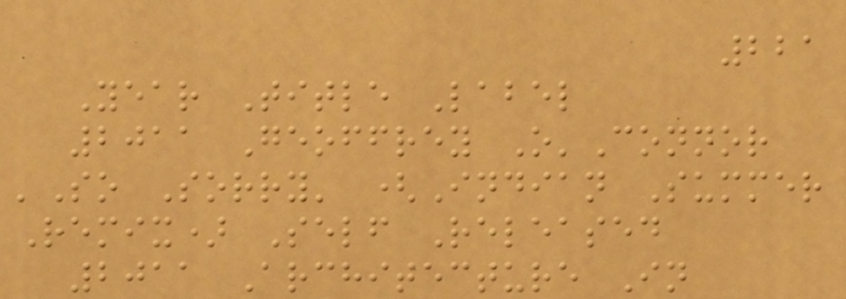221
Year Title Label
2011 Geoffrey O'Connor
'So Sorry' (Indian Summer
Remix) Self Released
2011 Architecture In
